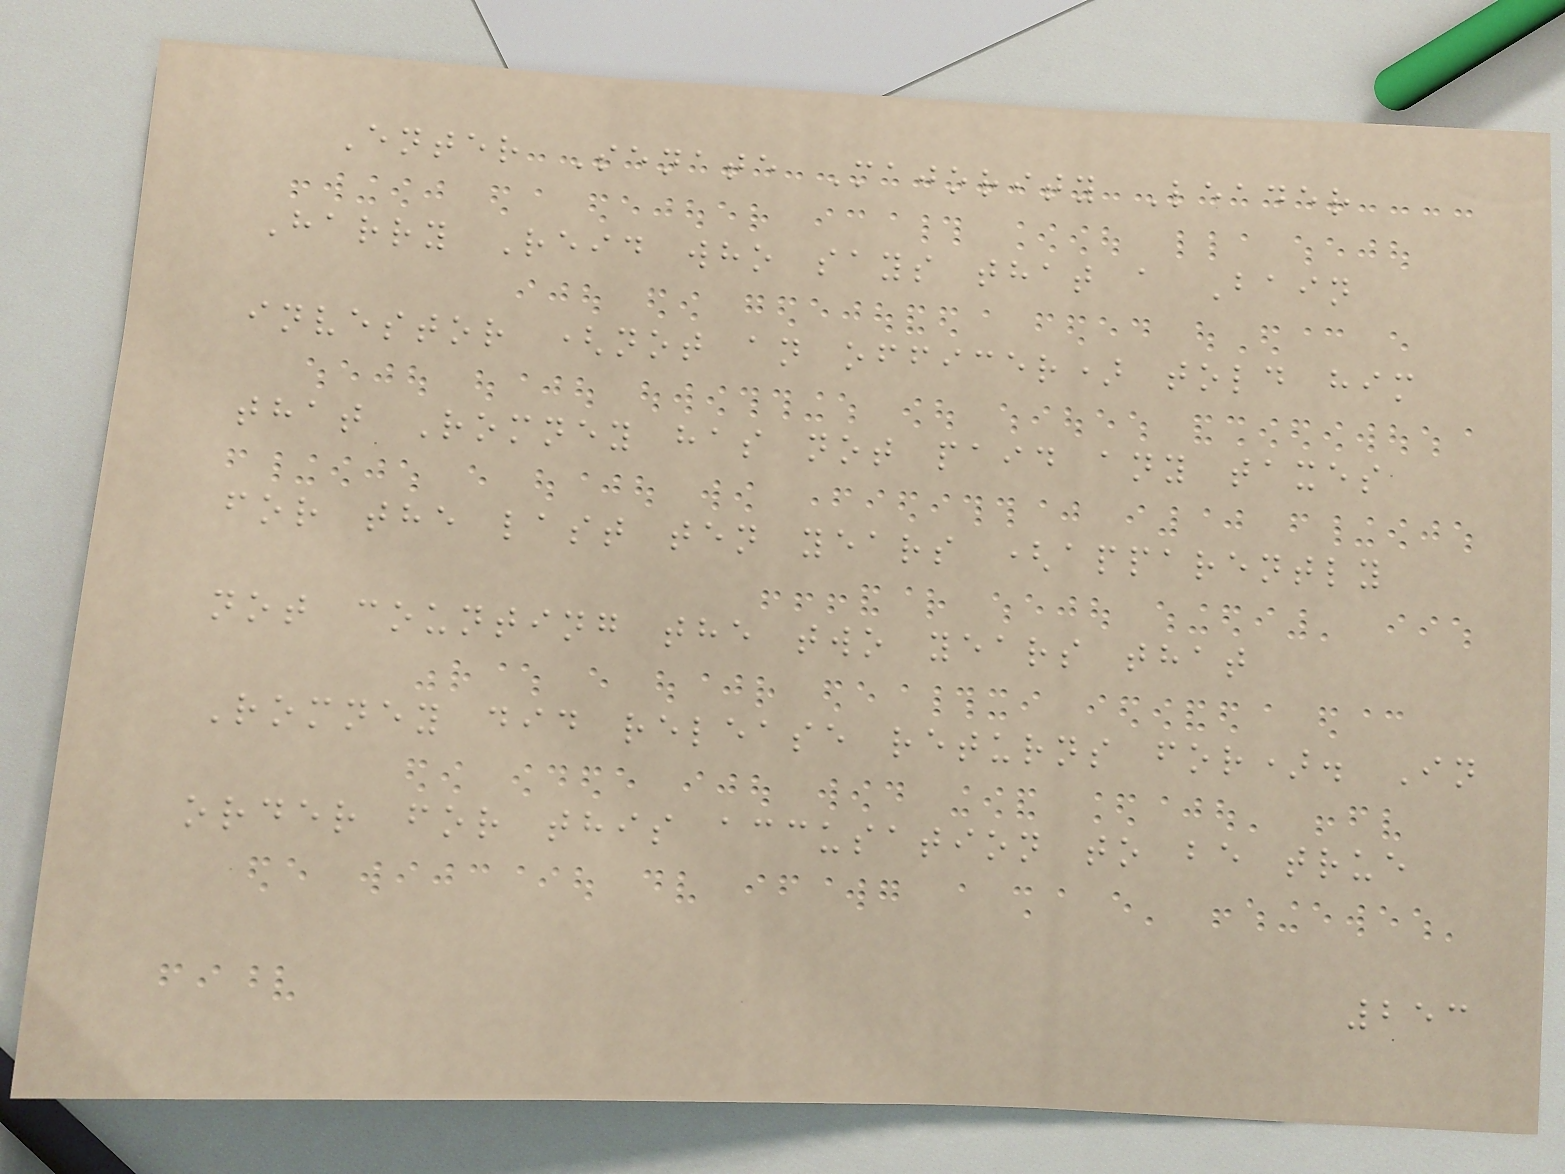Enter Senate Majority Leader
Harry Reid who says that a Bain
investor (not an officer) told him
that Romney has not paid any taxes
for the last ten years (apparently
not counting the two years that
Romney did release returns for). In
order for this accusation to be true
253
